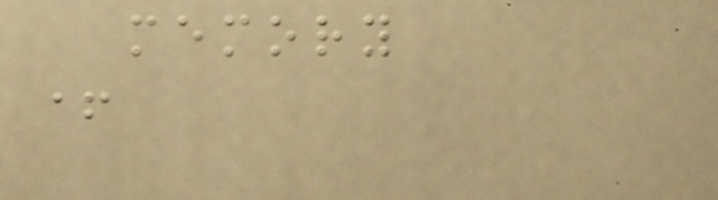memory
+
